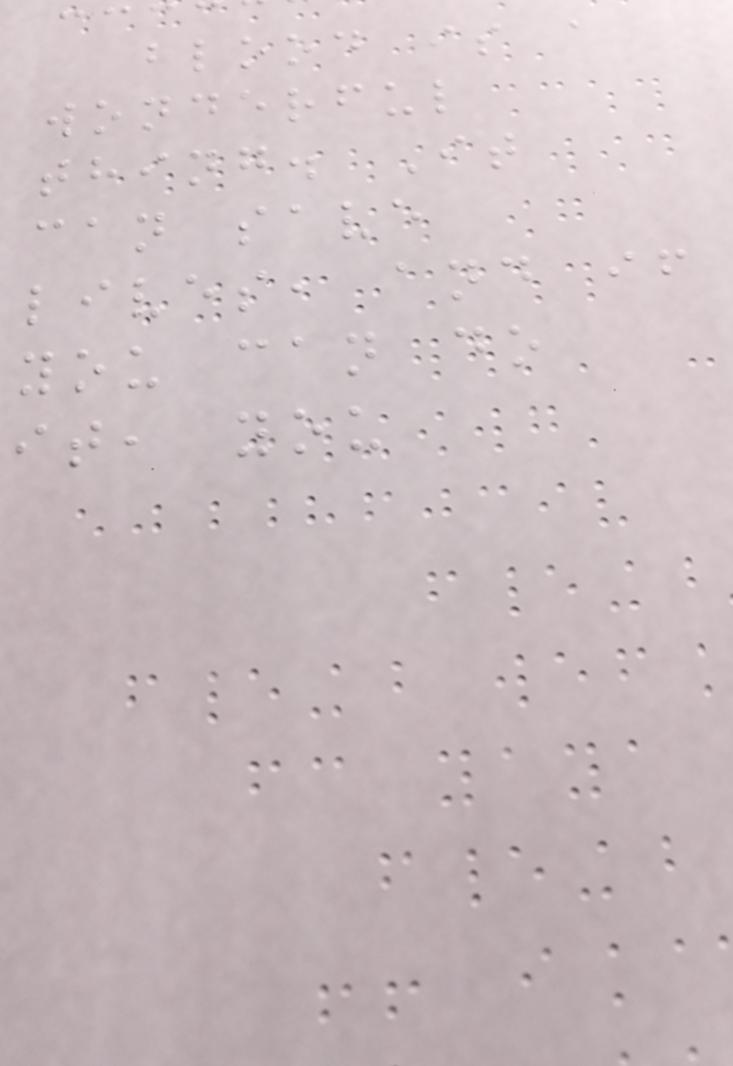blood is a
wonderful
thing. It
can save
lives, and if
you can do
it, you
